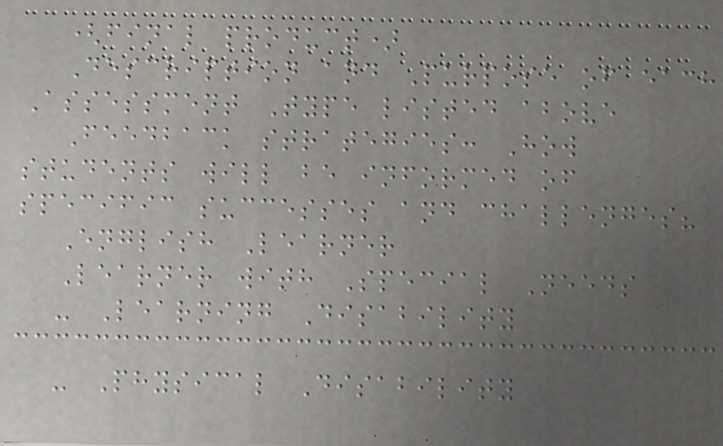(final product)
Description and Purpose of each
Assessment Type listed above
Feedback strategies: How
students will be informed of
specific successes and challenges?
English Learner
Learner with Special Needs
- Learning Disability
- Physical Disability
